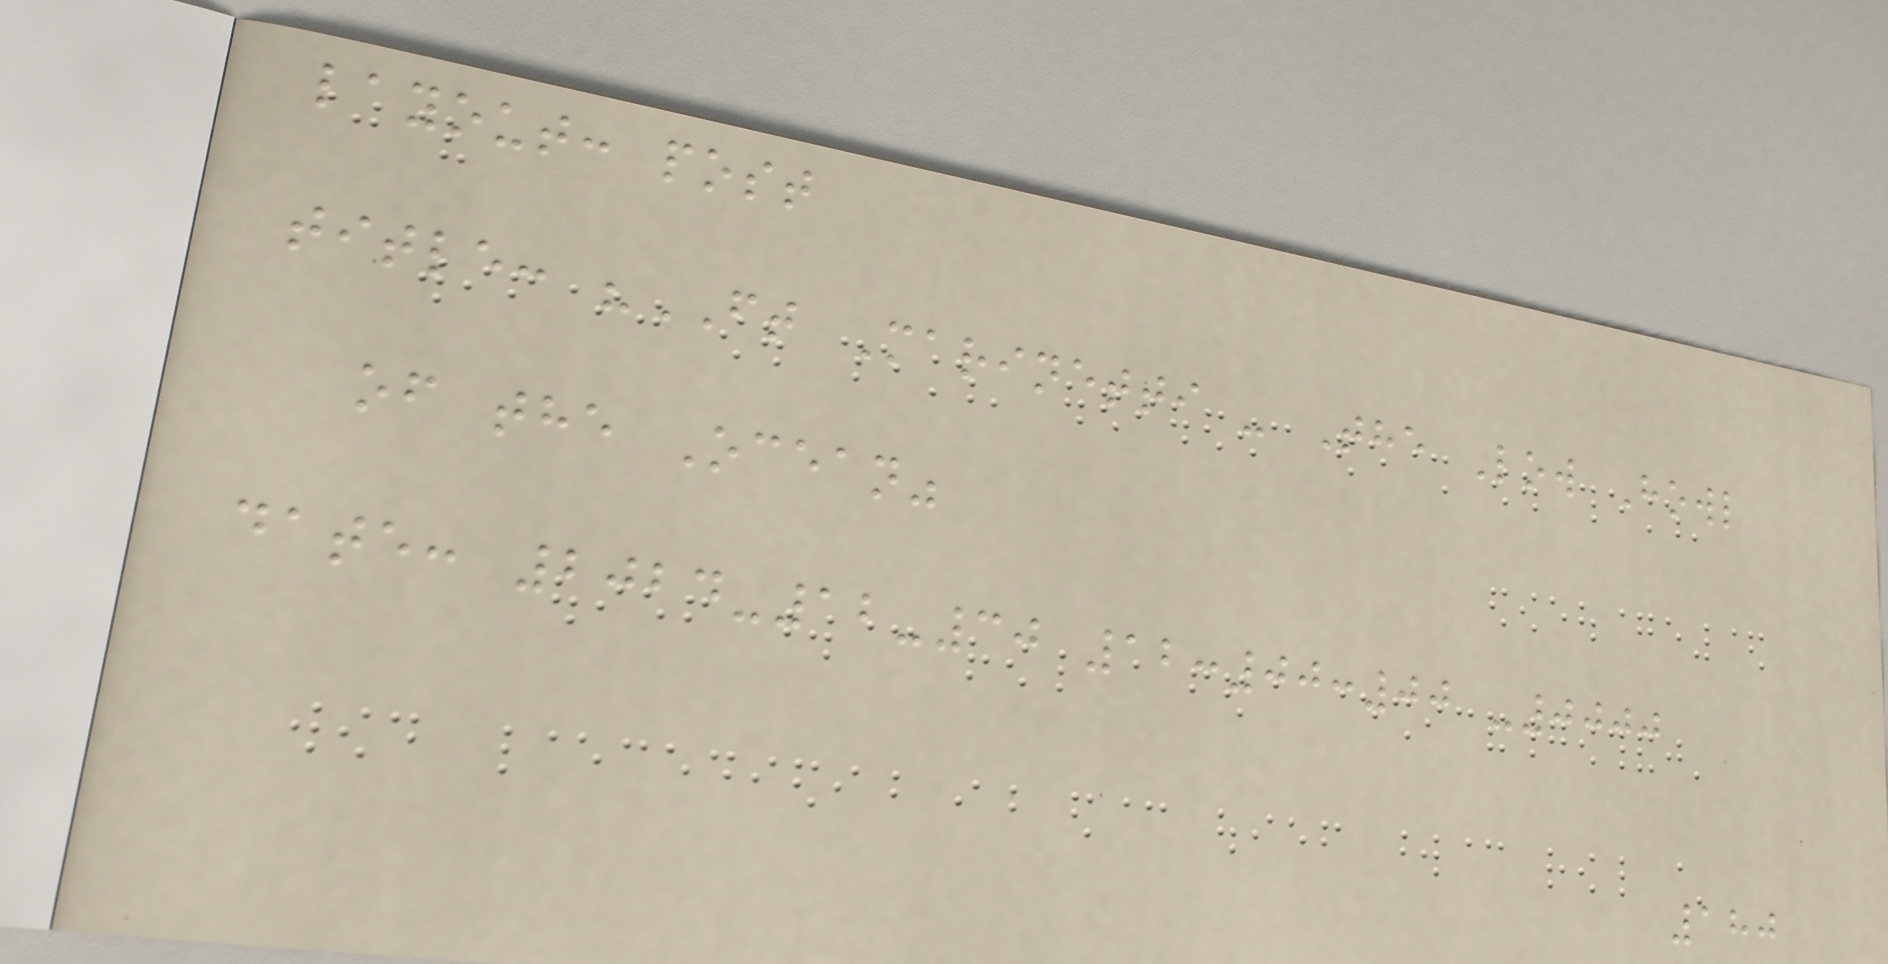layout: post
title: "FT Marinetti - The Low Howl
of the Ocean"
date: 2024-12-30 12:00:00 -0000
180
